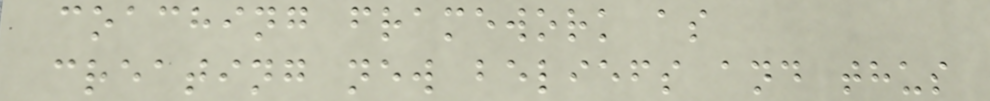coaching framework as
creating new beliefs and thus
